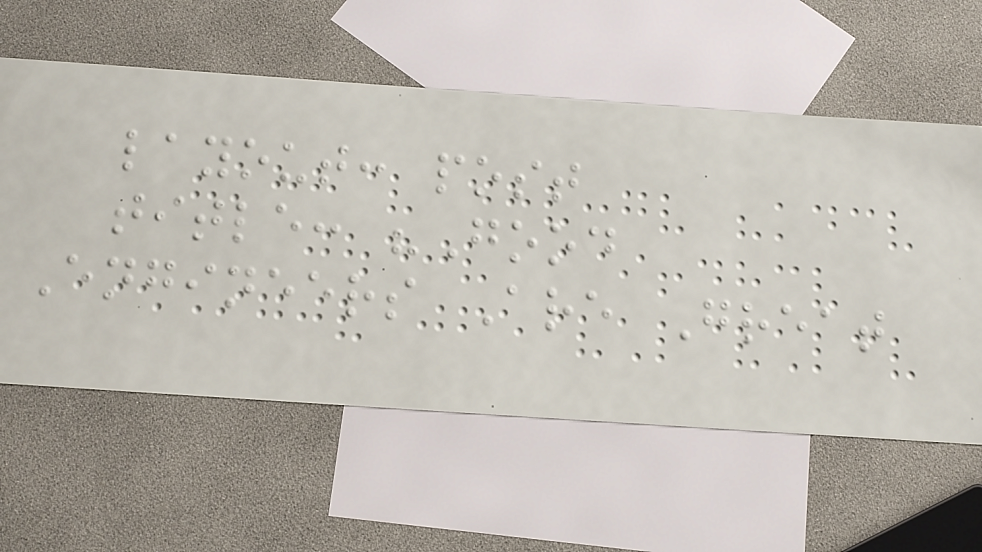layout: post
title: "Good
Engineers Are Great
